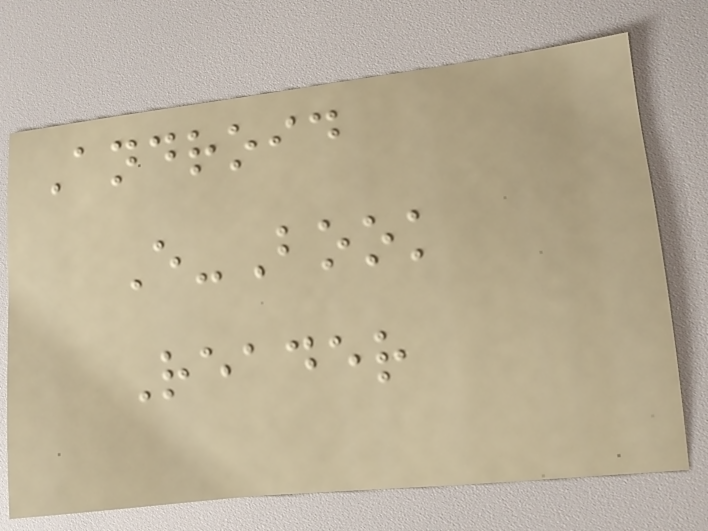Android
E-Book
Reader
